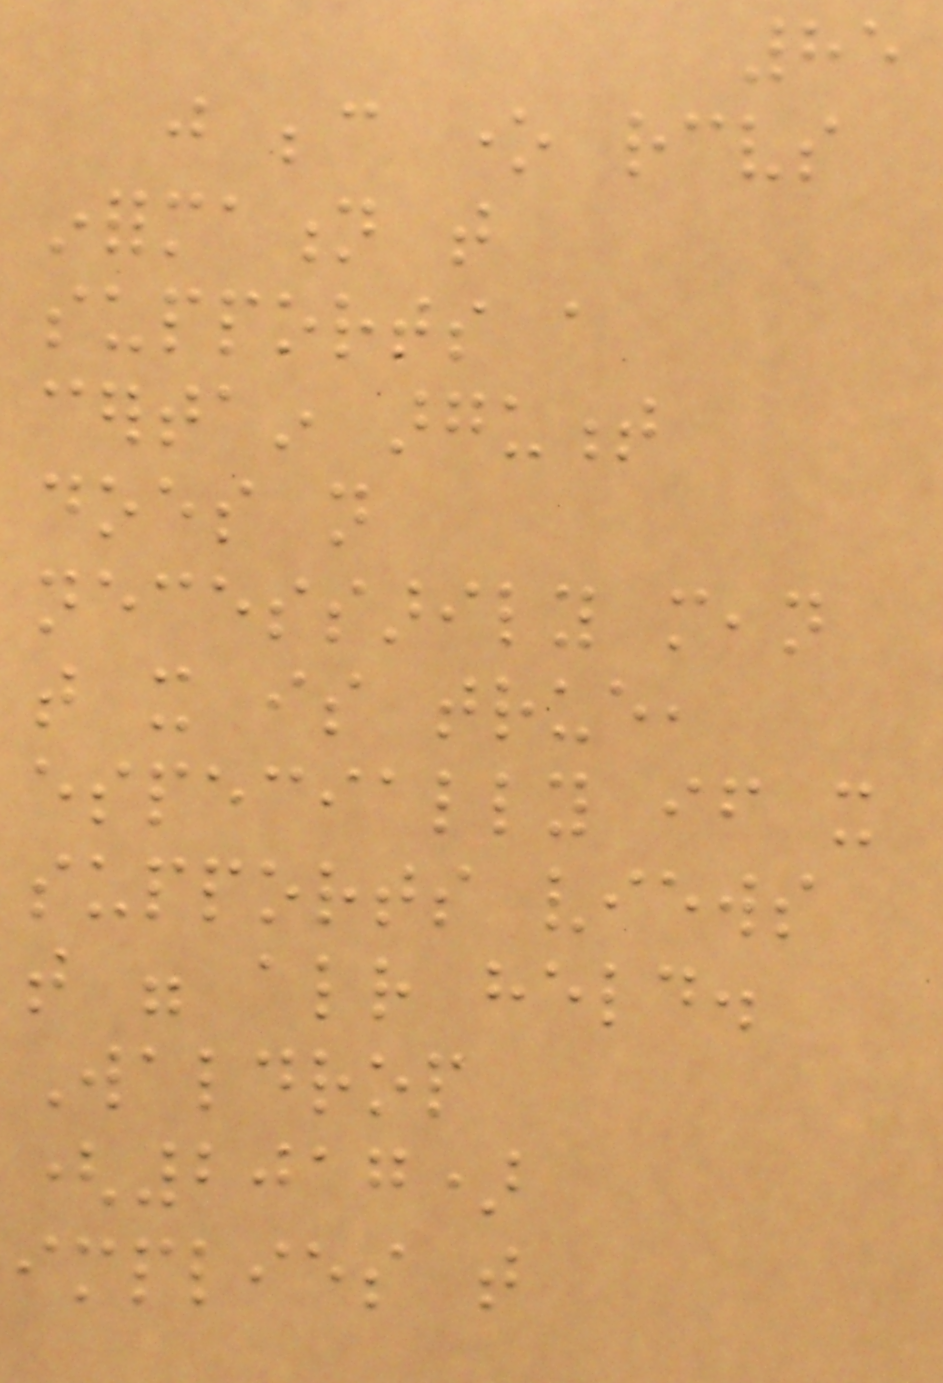85
just because one receives
information that
supports a
certain argument
does not
necessarily mean
that it is true,
especially if it
supports views
that were already held.
Waldrop
(2017)
implies that
